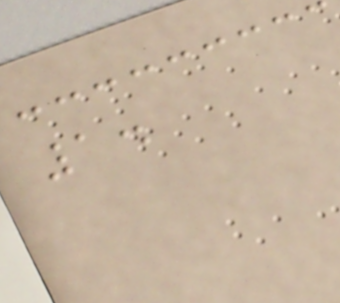1.
